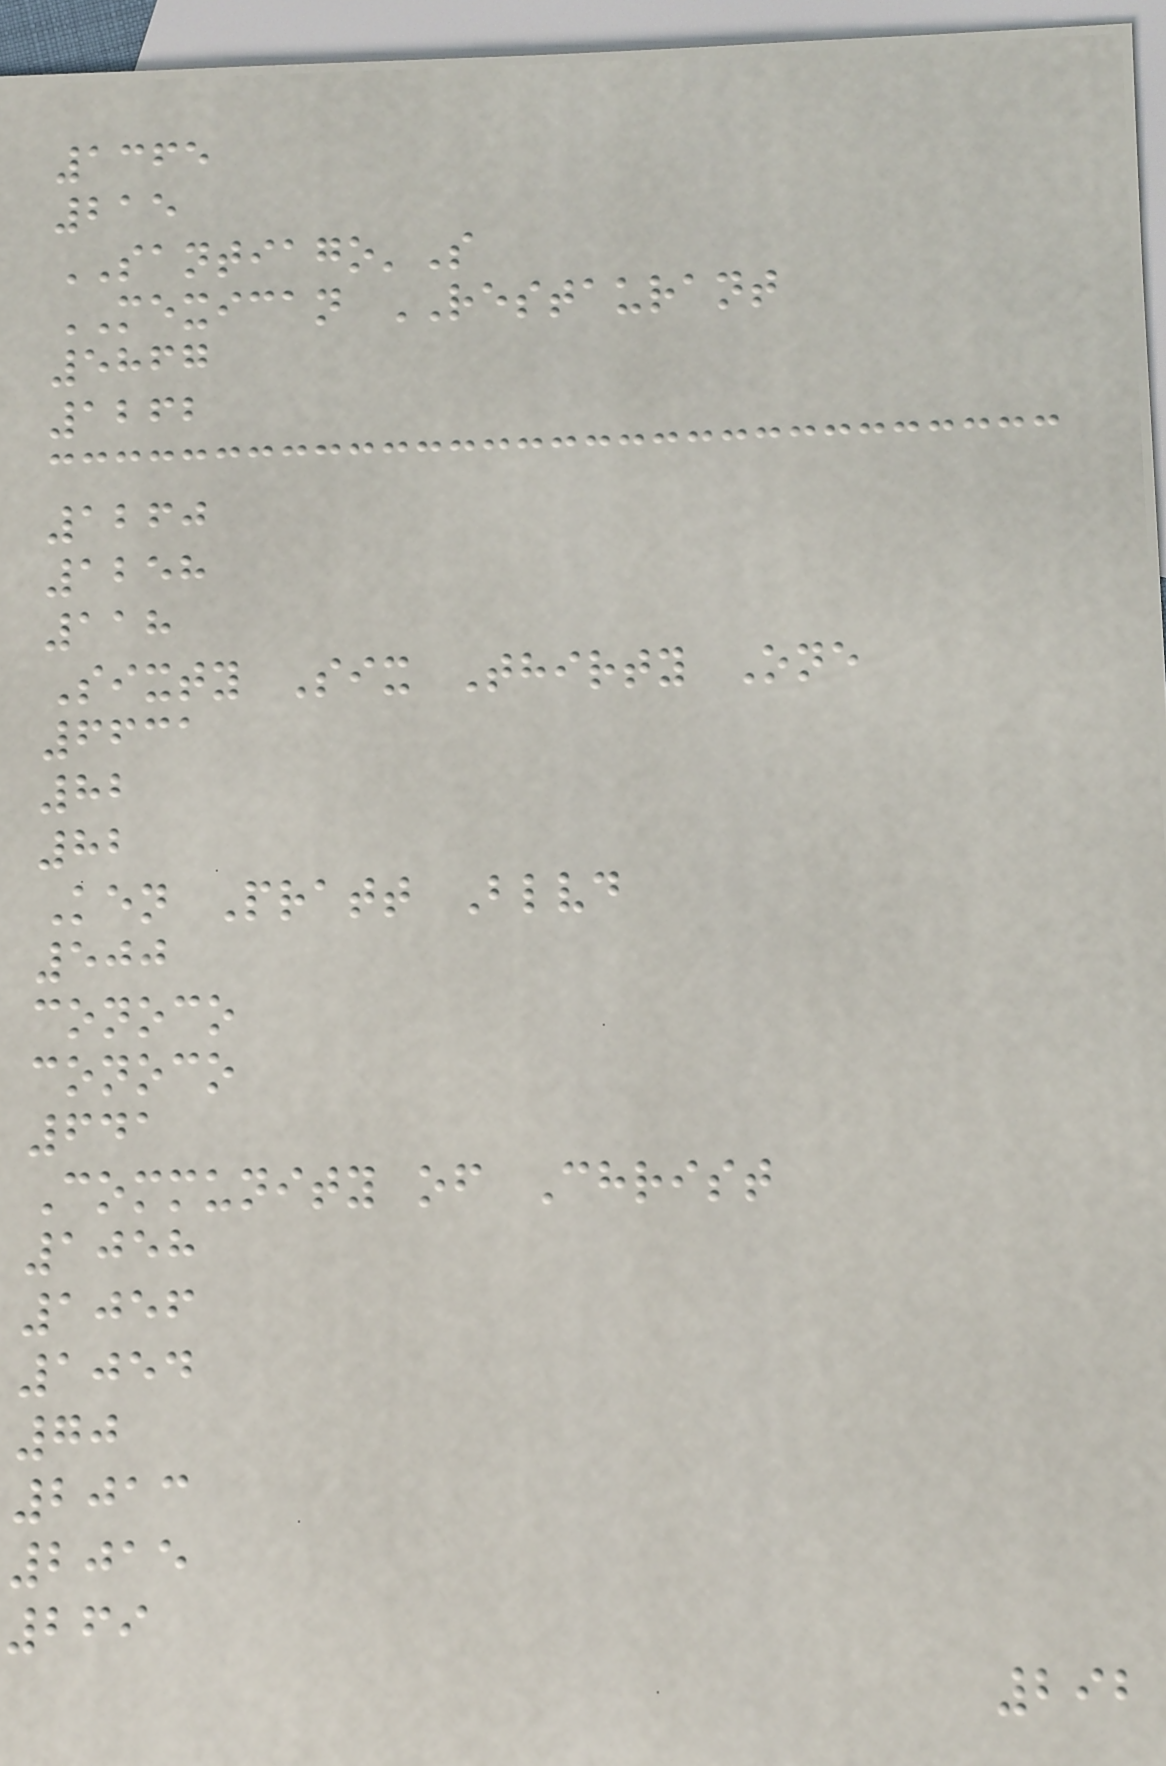1365
215
SANTIAGO'S
MEXICAN RESTAURANT
5867
1262
1260
1258
118
Sixty Six Thirty One
6631
82
82
Ken Pratt Blvd
500
conoco
conoco
641
Community of Christ
1058
1056
1054
70
2013
2015
269
292
